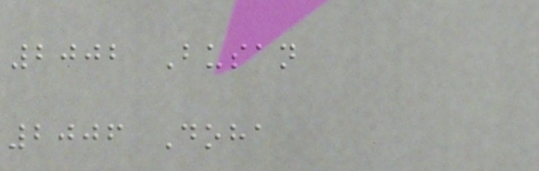2002 Busan
2006 Doha
